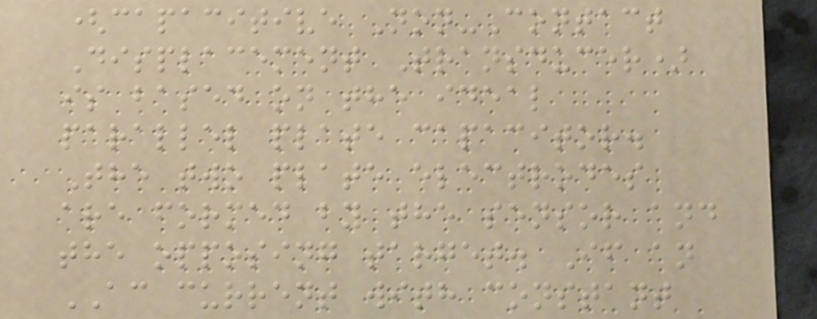(capacitive Non-Contact
Displacement Transducer)
is based on the ideal
parallel plate capacitor.
The two plate electrodes
are formed by the sensor and
the opposing target. If an
AC current with constant
